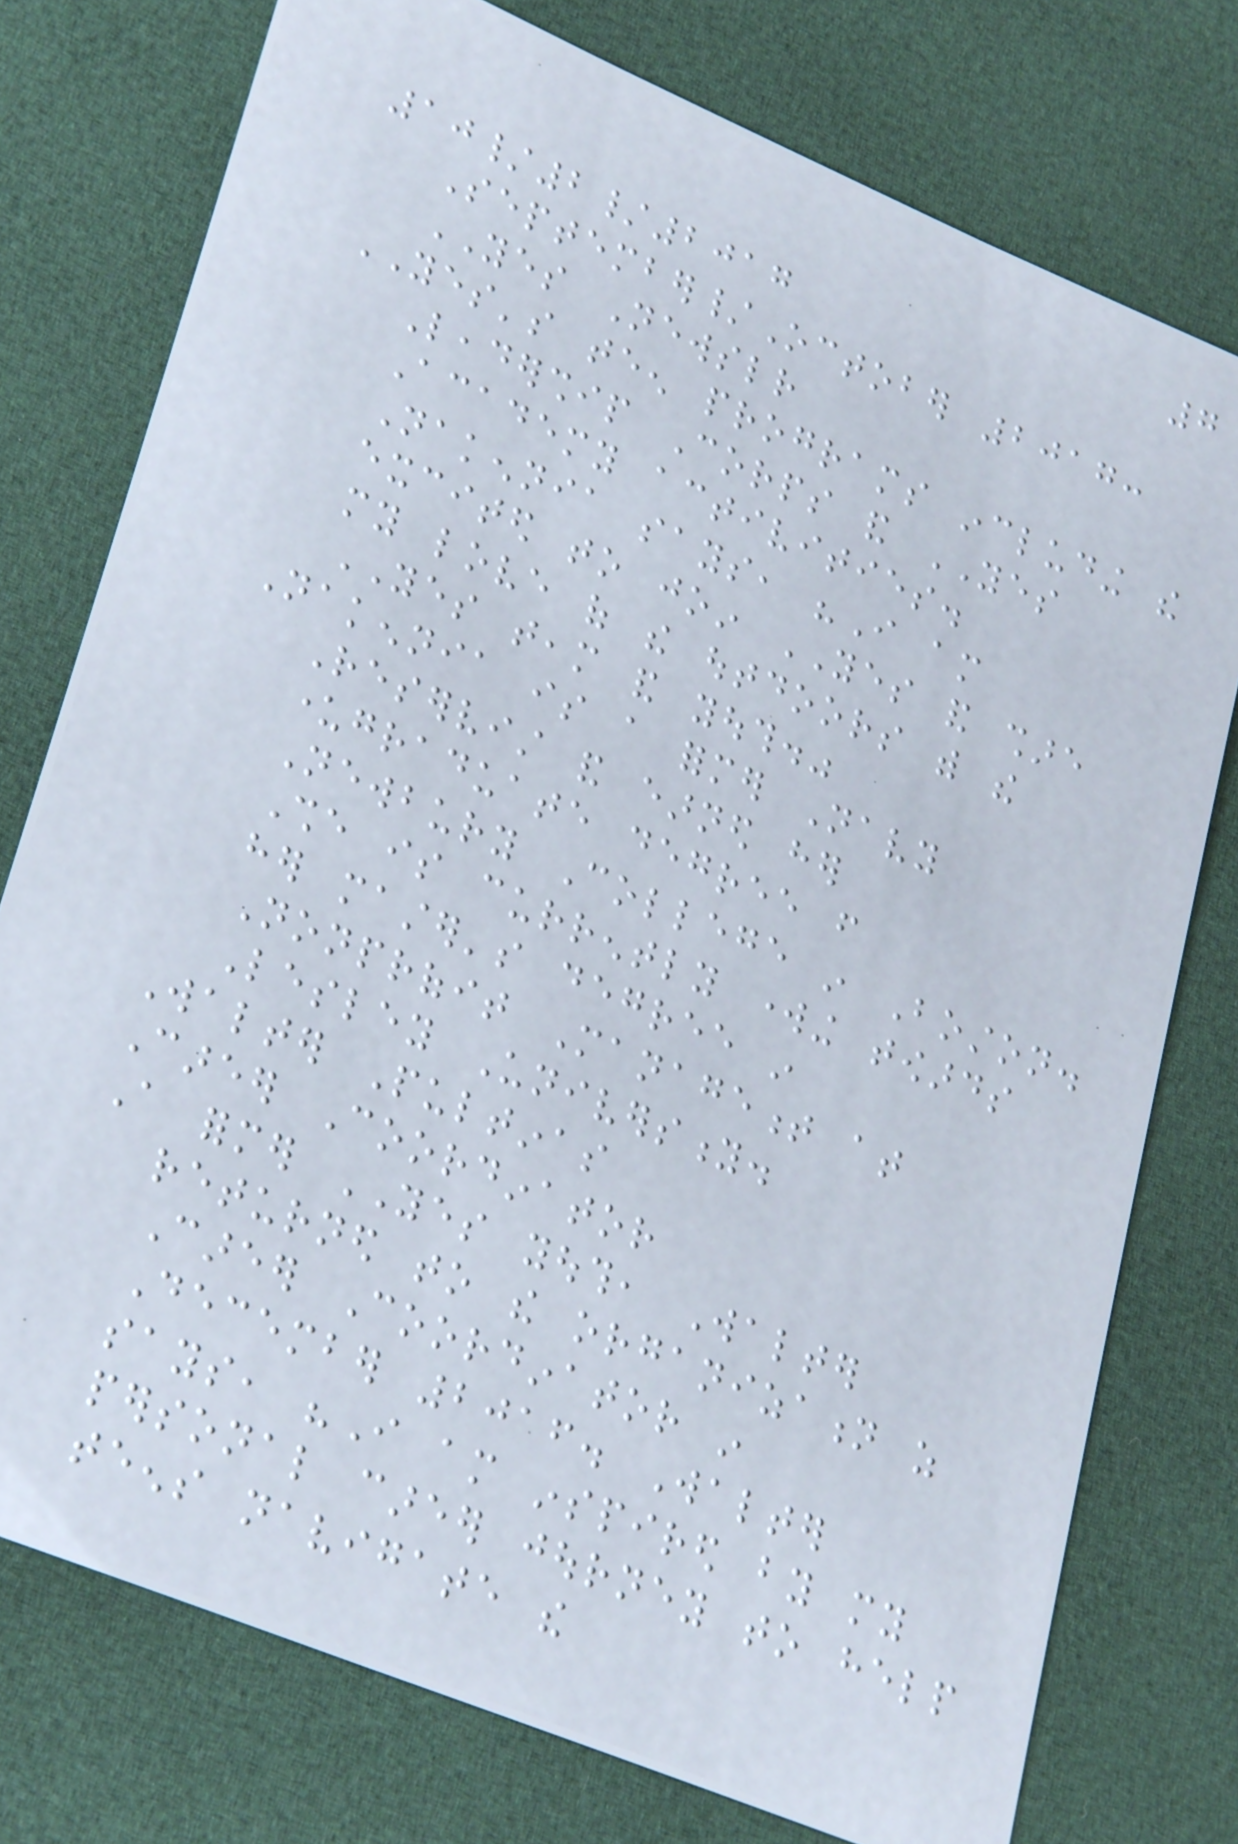7
10/2/2017
September/October 2017:
YES Newsletter
YES's teen programs including the
Leadership Corps and YES
Academy activities.
Nakennia says, "I am
excited to join YES and share
my love of the outdoors with the
YES team and youth."
Nakennia is a former Navy
Reservist and earned her
undergraduate degree from
Newbury College in Boston.
She is currently working towards
her master's degree in
Nonprofit Management at
Lesley University.
Walter Pultinas
Career Coordinator
A former YES youth, Walter
returned to the organization as
Career Coordinator in
December 2016. Walter
says, "I am inspired by my
personal career journey to help
teens navigate the
